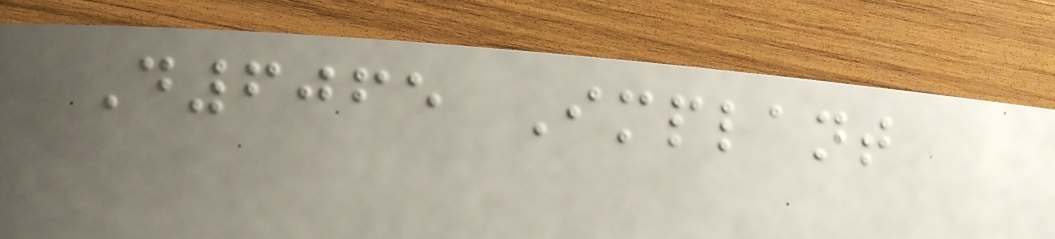D6065 Implant
